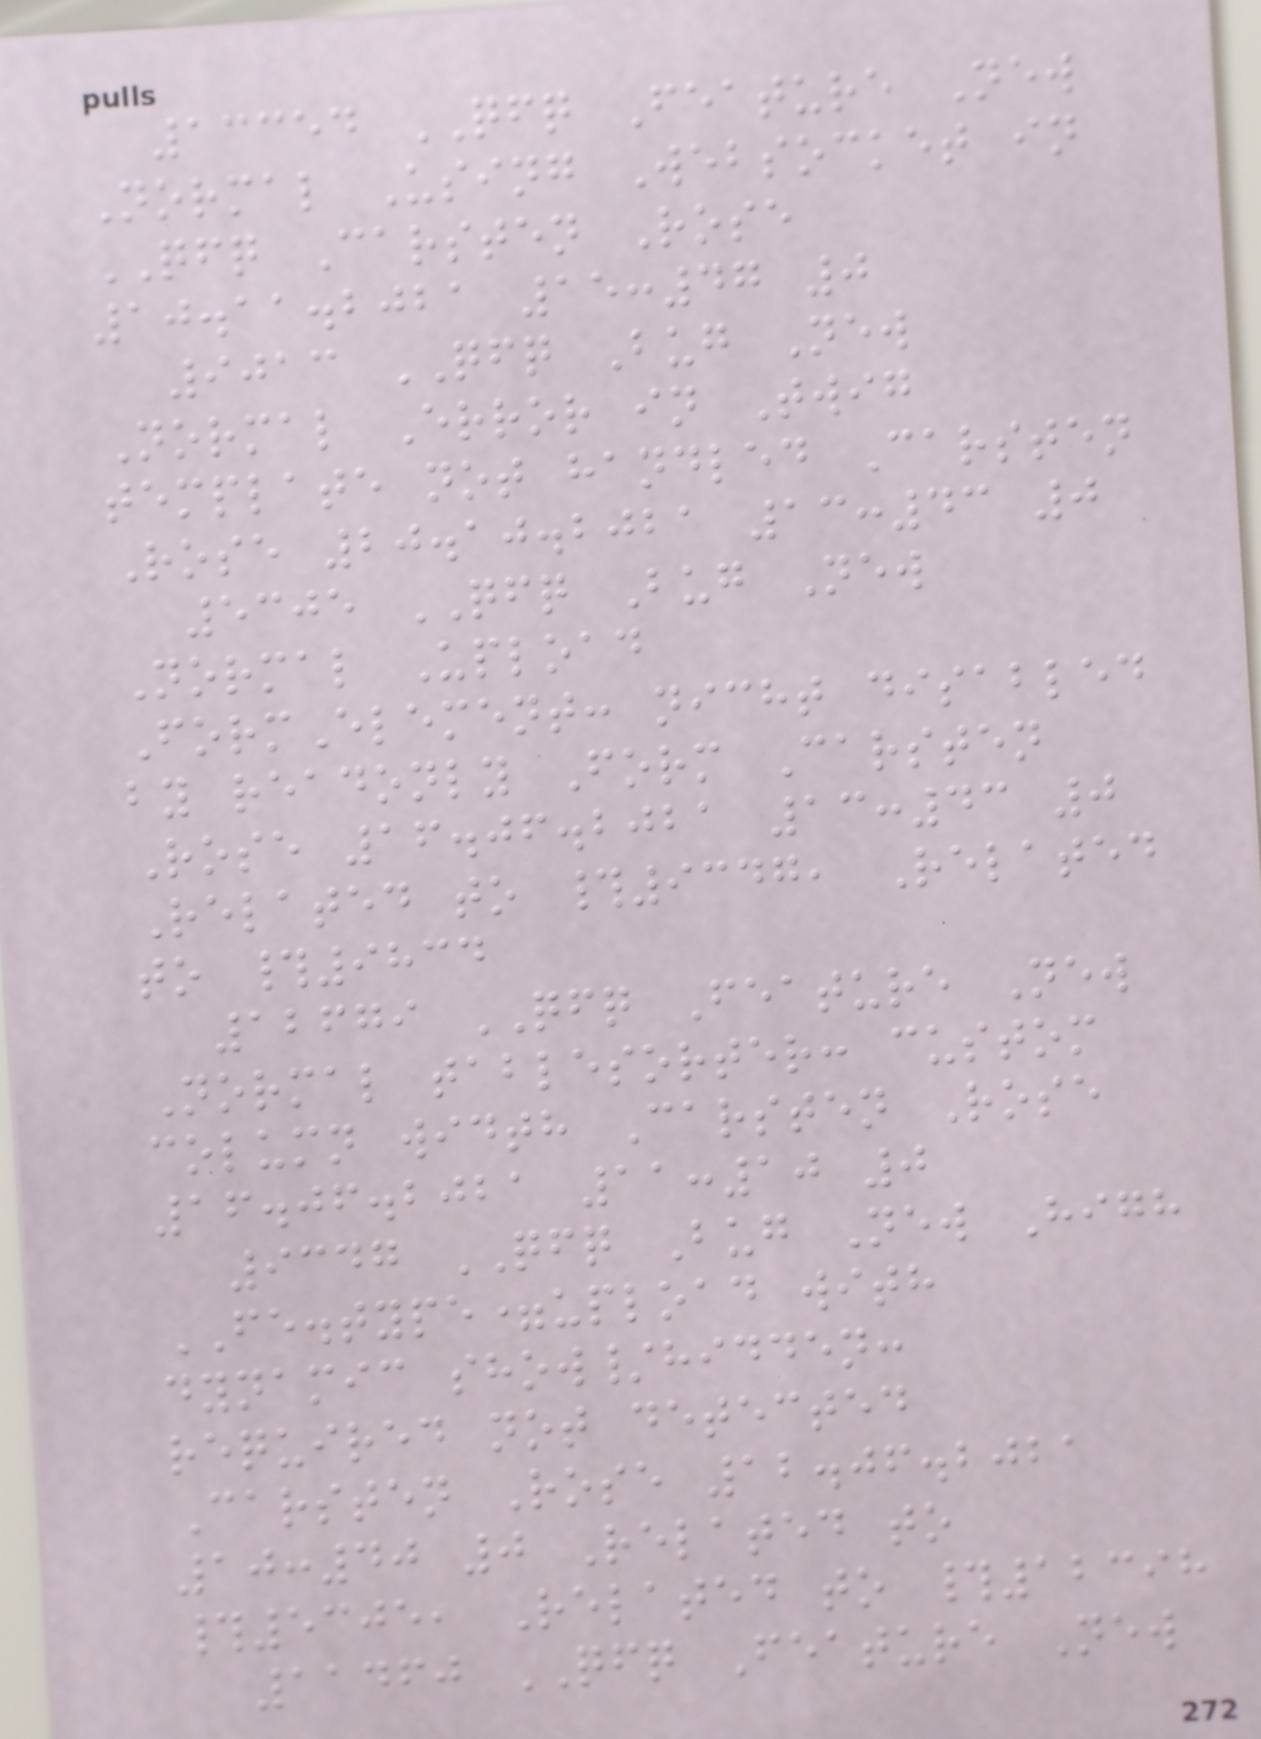13354 QFQ Feature New
Normal Using Websocket in
QFQ Carsten Rose
10.11.2021 15:47 0
9013 QFQ Bug New
Normal Error in Twig
template not handled Carsten
Rose 20.10.2021 13:43 0
5305 QFQ Bug New
Normal Upload
FormElement: nicht disabled
by readonly Form Carsten
Rose 16.06.2021 13:43 0
Related to #9347, Related
to #9834
12679 QFQ Feature New
Normal tablesorter: custom
column width Carsten Rose
16.06.2021 11:10 0
9347 QFQ Bug New High
FE.type=upload with
dynamic show/hidden:
required not detected
Carsten Rose 12.06.2021
10:40 0 Related to
#5305, Related to #12398
11460 QFQ Feature New
